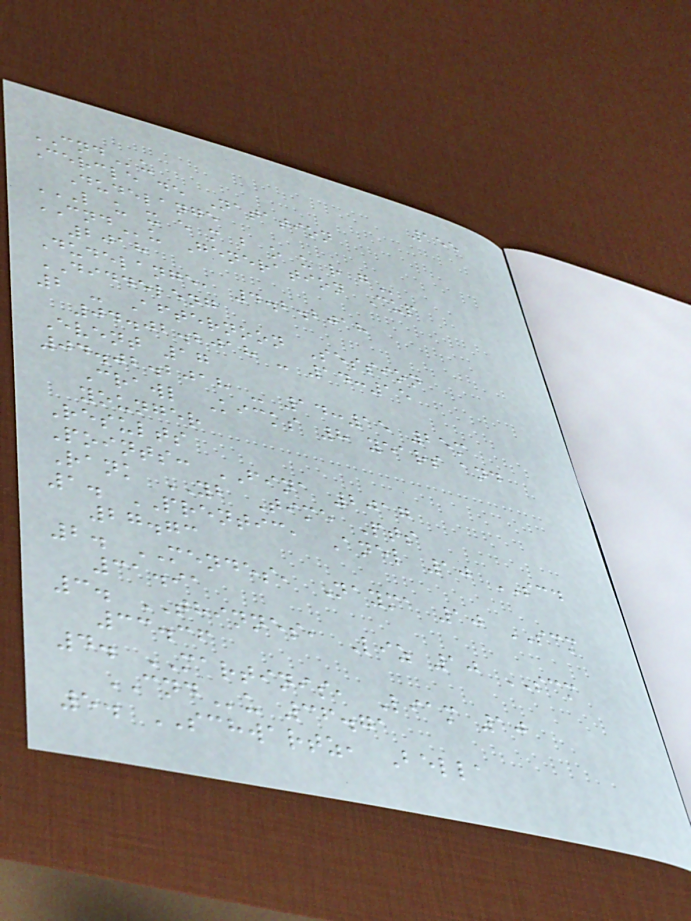155
CNDu
Cercle de Natation
Dudelange
L U X E M B O U R G
CNDu Generation Cup
2018
Dudelange, 4.2.2018
DIDDELENG
2 - Afternoon Session
04.02.2018 - 14:15
Event 17
04.02.2018 - 14:15 25m
Crawl Kicks 8 years and
younger
Results
Points: FINA 2017
Rank YB Time Pts
1. PRENTIC, Anel 10 SCD
27.73
2. MENDES, Nayma 10 SCM
31.91
3. THINNES, Liz 10 SCM
33.36
4. MARTINIS, Liam 10
CNDu 36.71
5. SCHWARTZ, Bella
